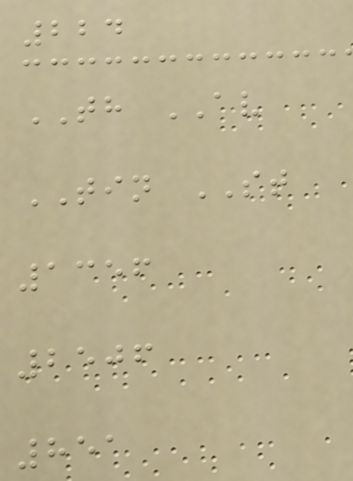224
TH AV
TIN ST
1356
2506
851
